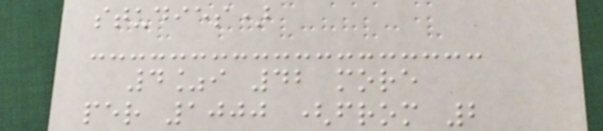studies)
4%i 42 more
per 1000 (from 2
